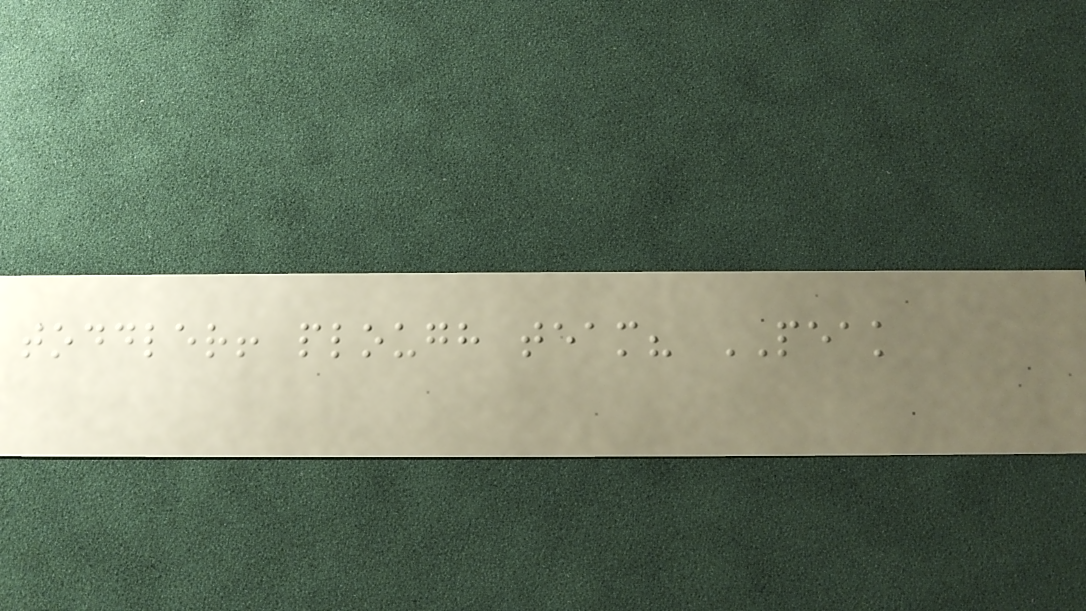toddler! plough team? PEAK
